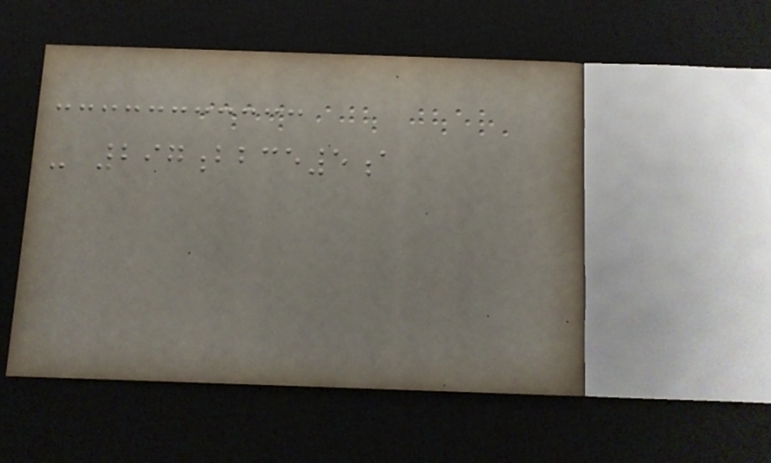- 297bbce5a
